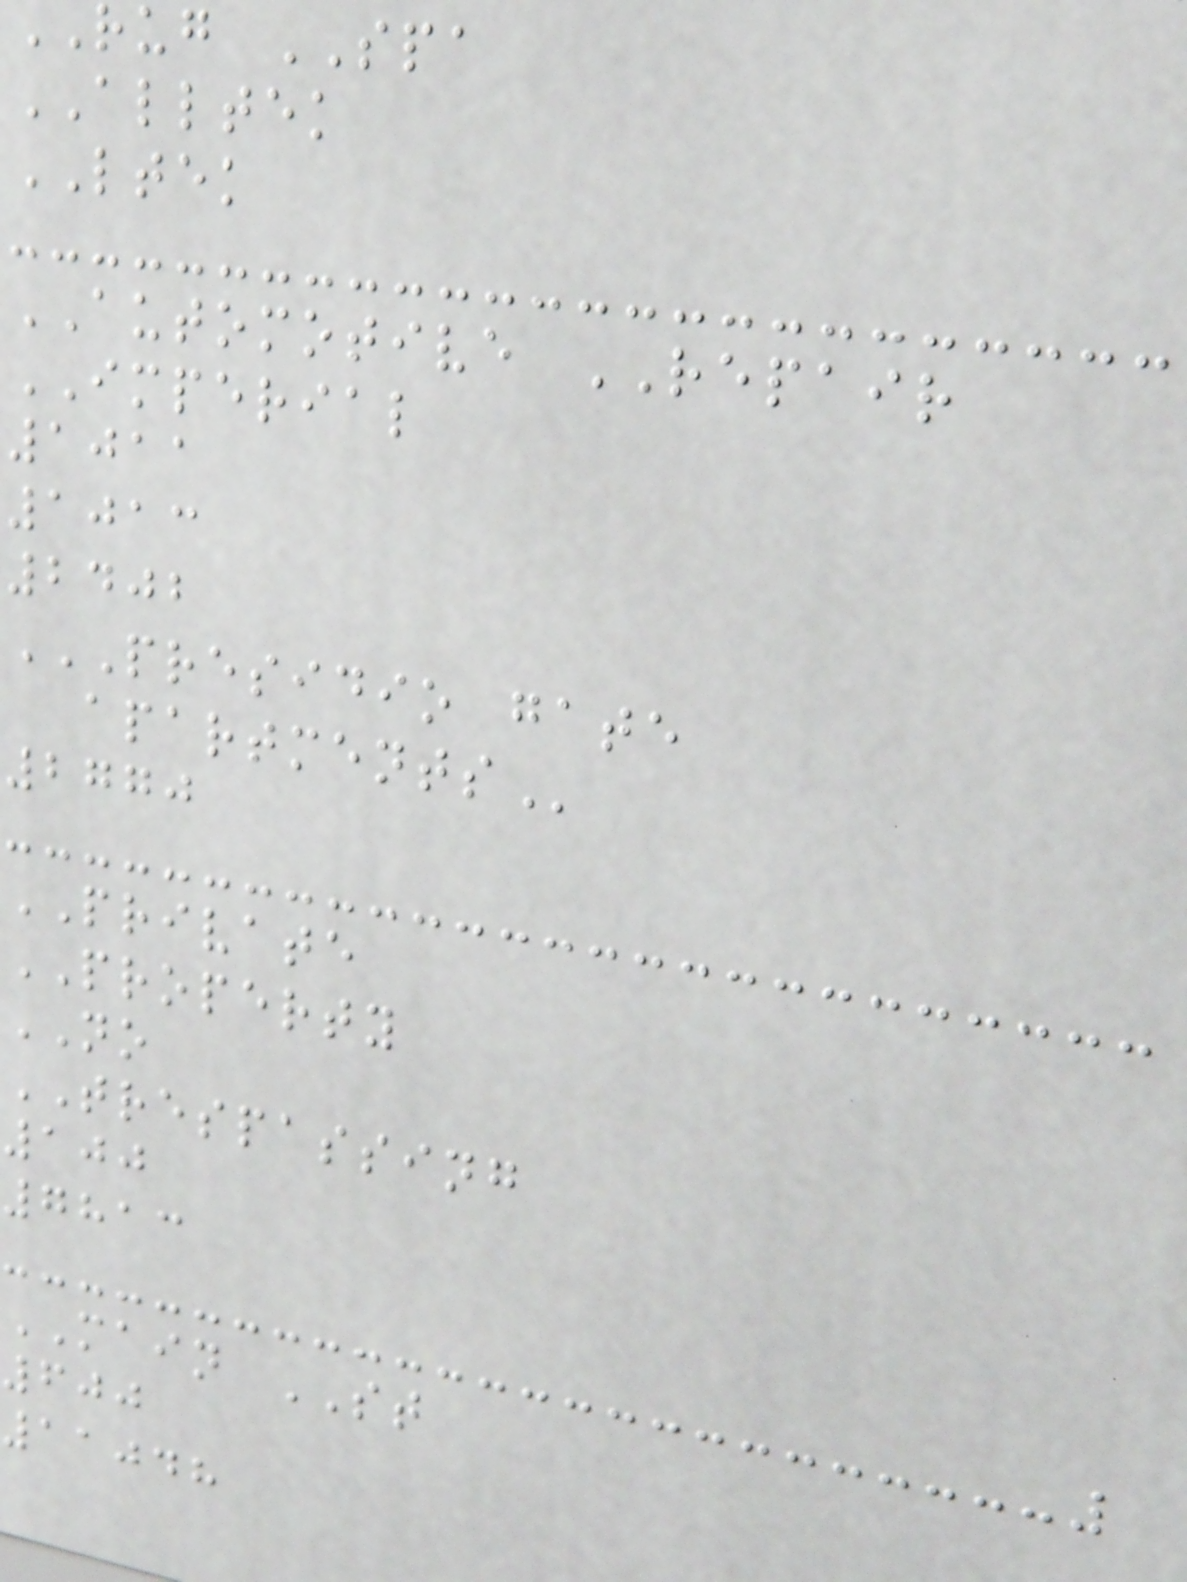rug SPA
ALLTEK
LTEK
AUTOMOTIVE REPAIR
IMPERIAL
1011
1013
2402
PRESIDIO GATE
2770
PRIVATE
PROPERTY
NO
TRESPASSING
100
7813
MAIN ST
600
11048
